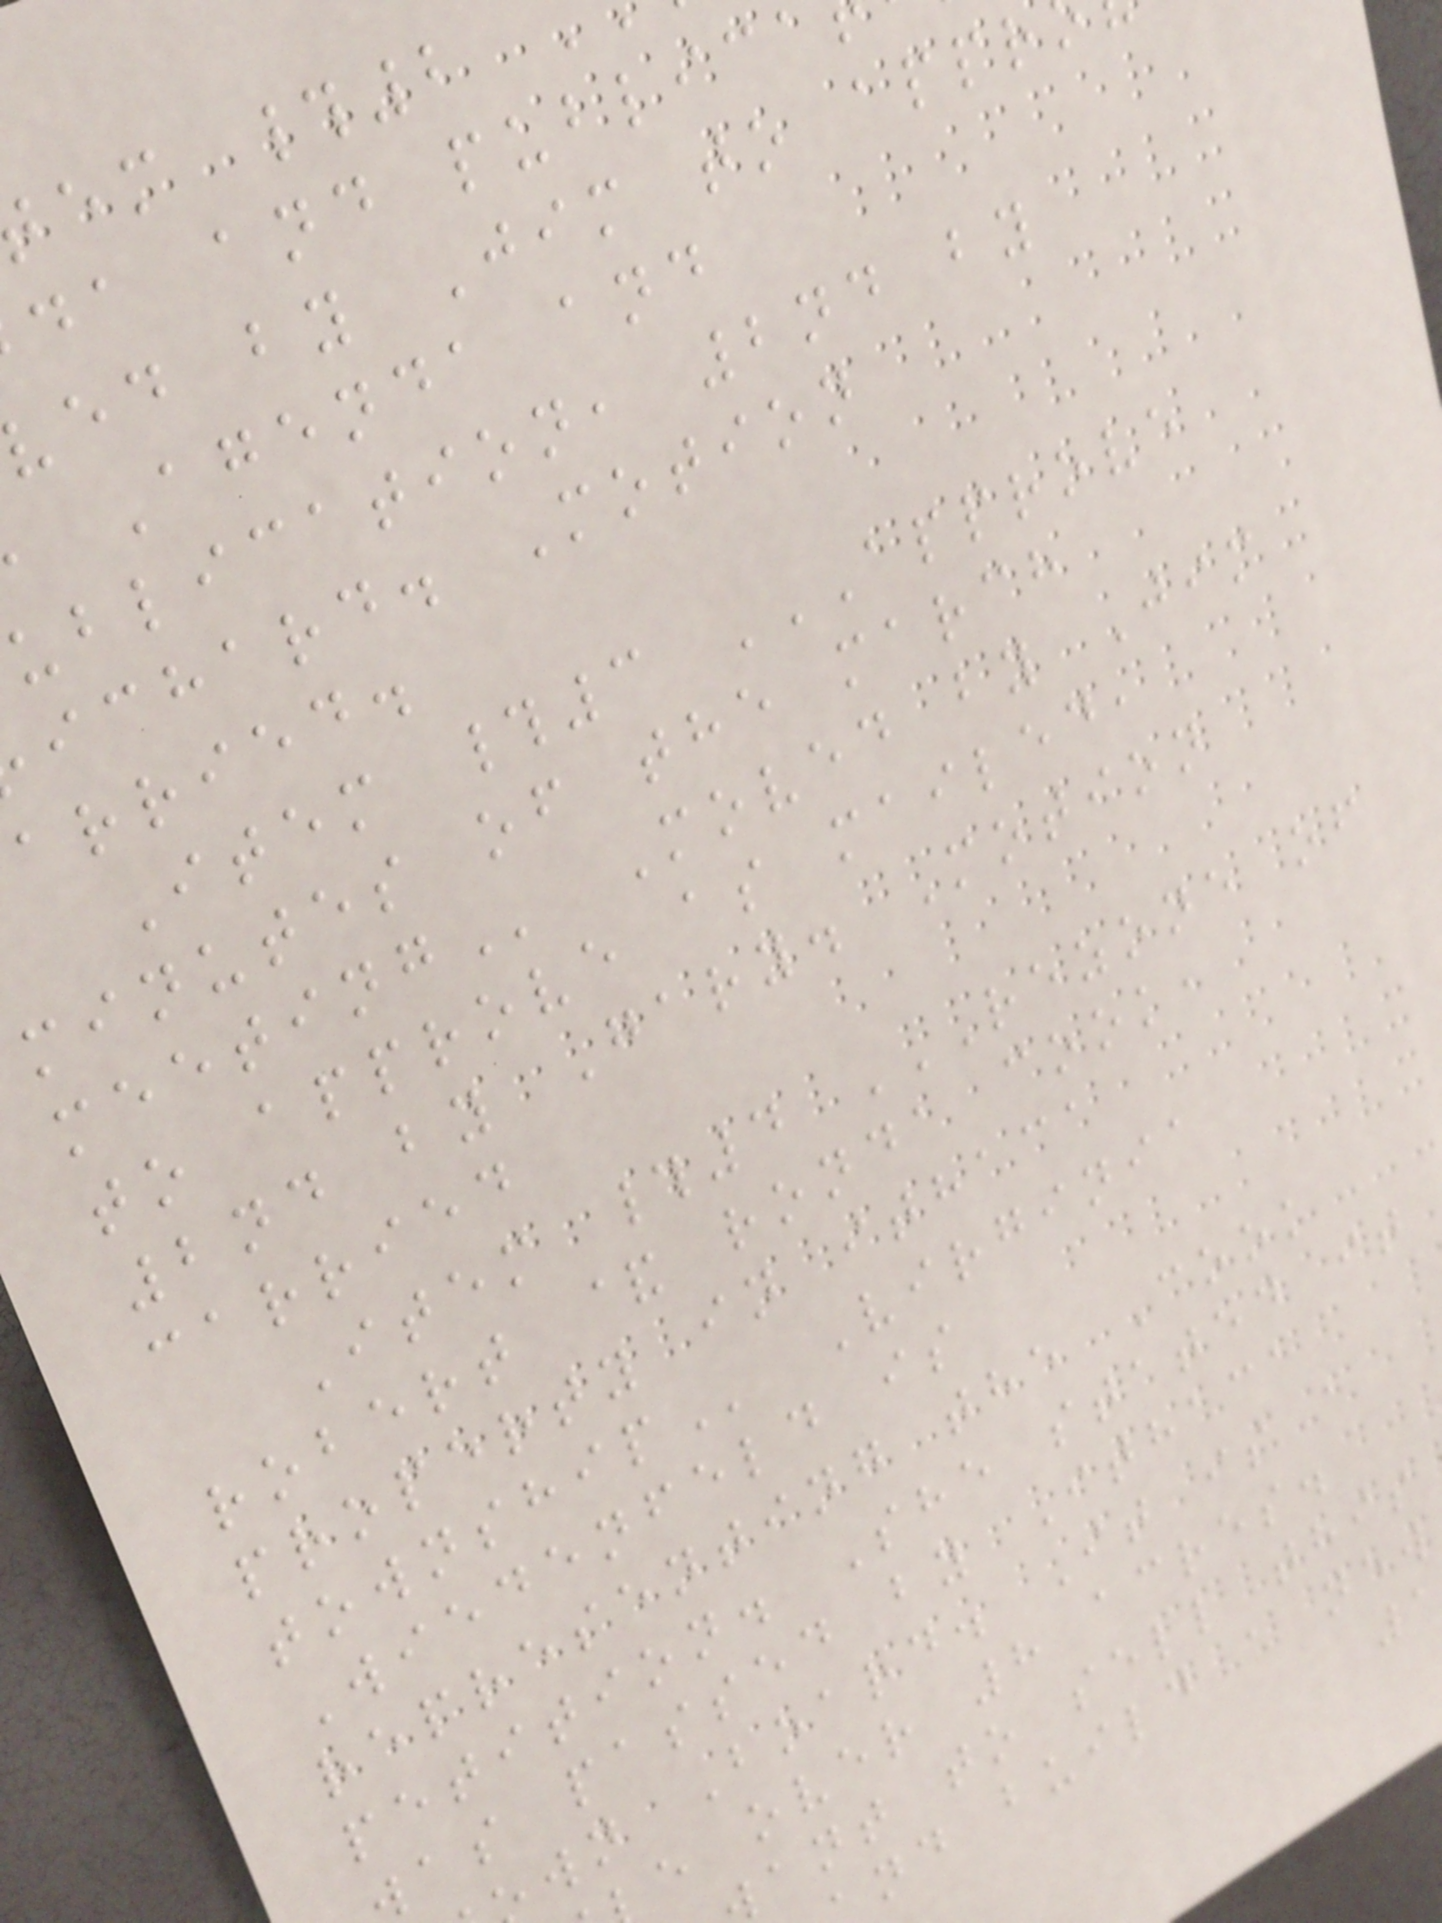em #2
da and
ed by Jim to appr
Agenda and
ublication, 2nd by
ichard. Motion
arried.
Item #3 APPROVE
minutes of the march
Moved by Jim
to approve as mailed,
2nd by Gary. Motion
carried
Item #4 REZONE OF
robert & ronda cook,
property in ithaca
Virginia
Wiedenfeld is
representing the Cook
petition. She stated it
as passed by Ithaca
wn Board. It is a
e over 8 acres.
ant to sell this
nd build a new
